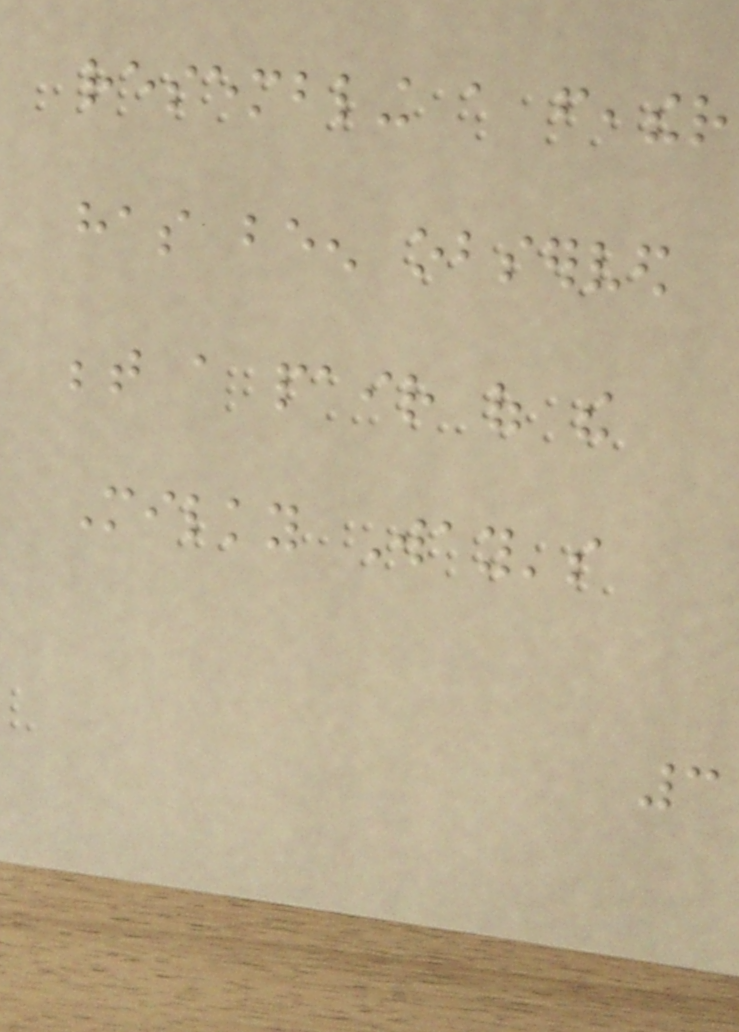resembling a feather
has been observed
between a pair of the
Milky Way's
3
